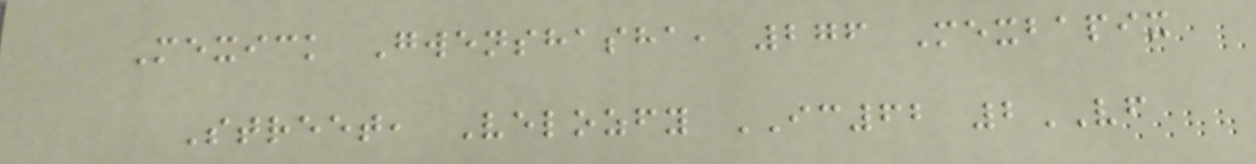Mexick Gwenshasha, 276 Mexbapix
Street, Velozfy IC62 2VF
